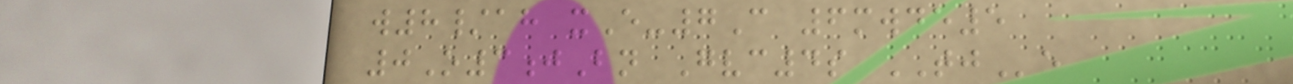w8/ah xE-7C 6mwde5
0O3jBn Gvc4s TJe
